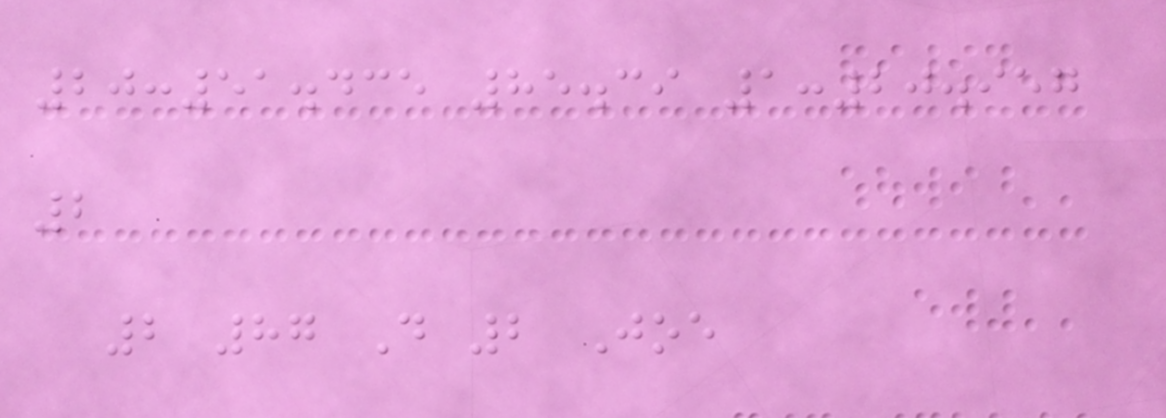20:51.435 85.39 1:20.957
2
2 87 D 2 Joe
